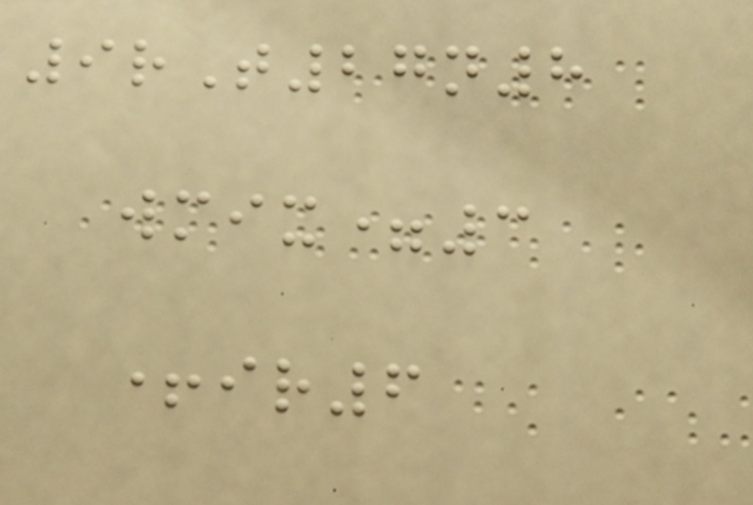9rT27n8
wmix=3
+ir6
